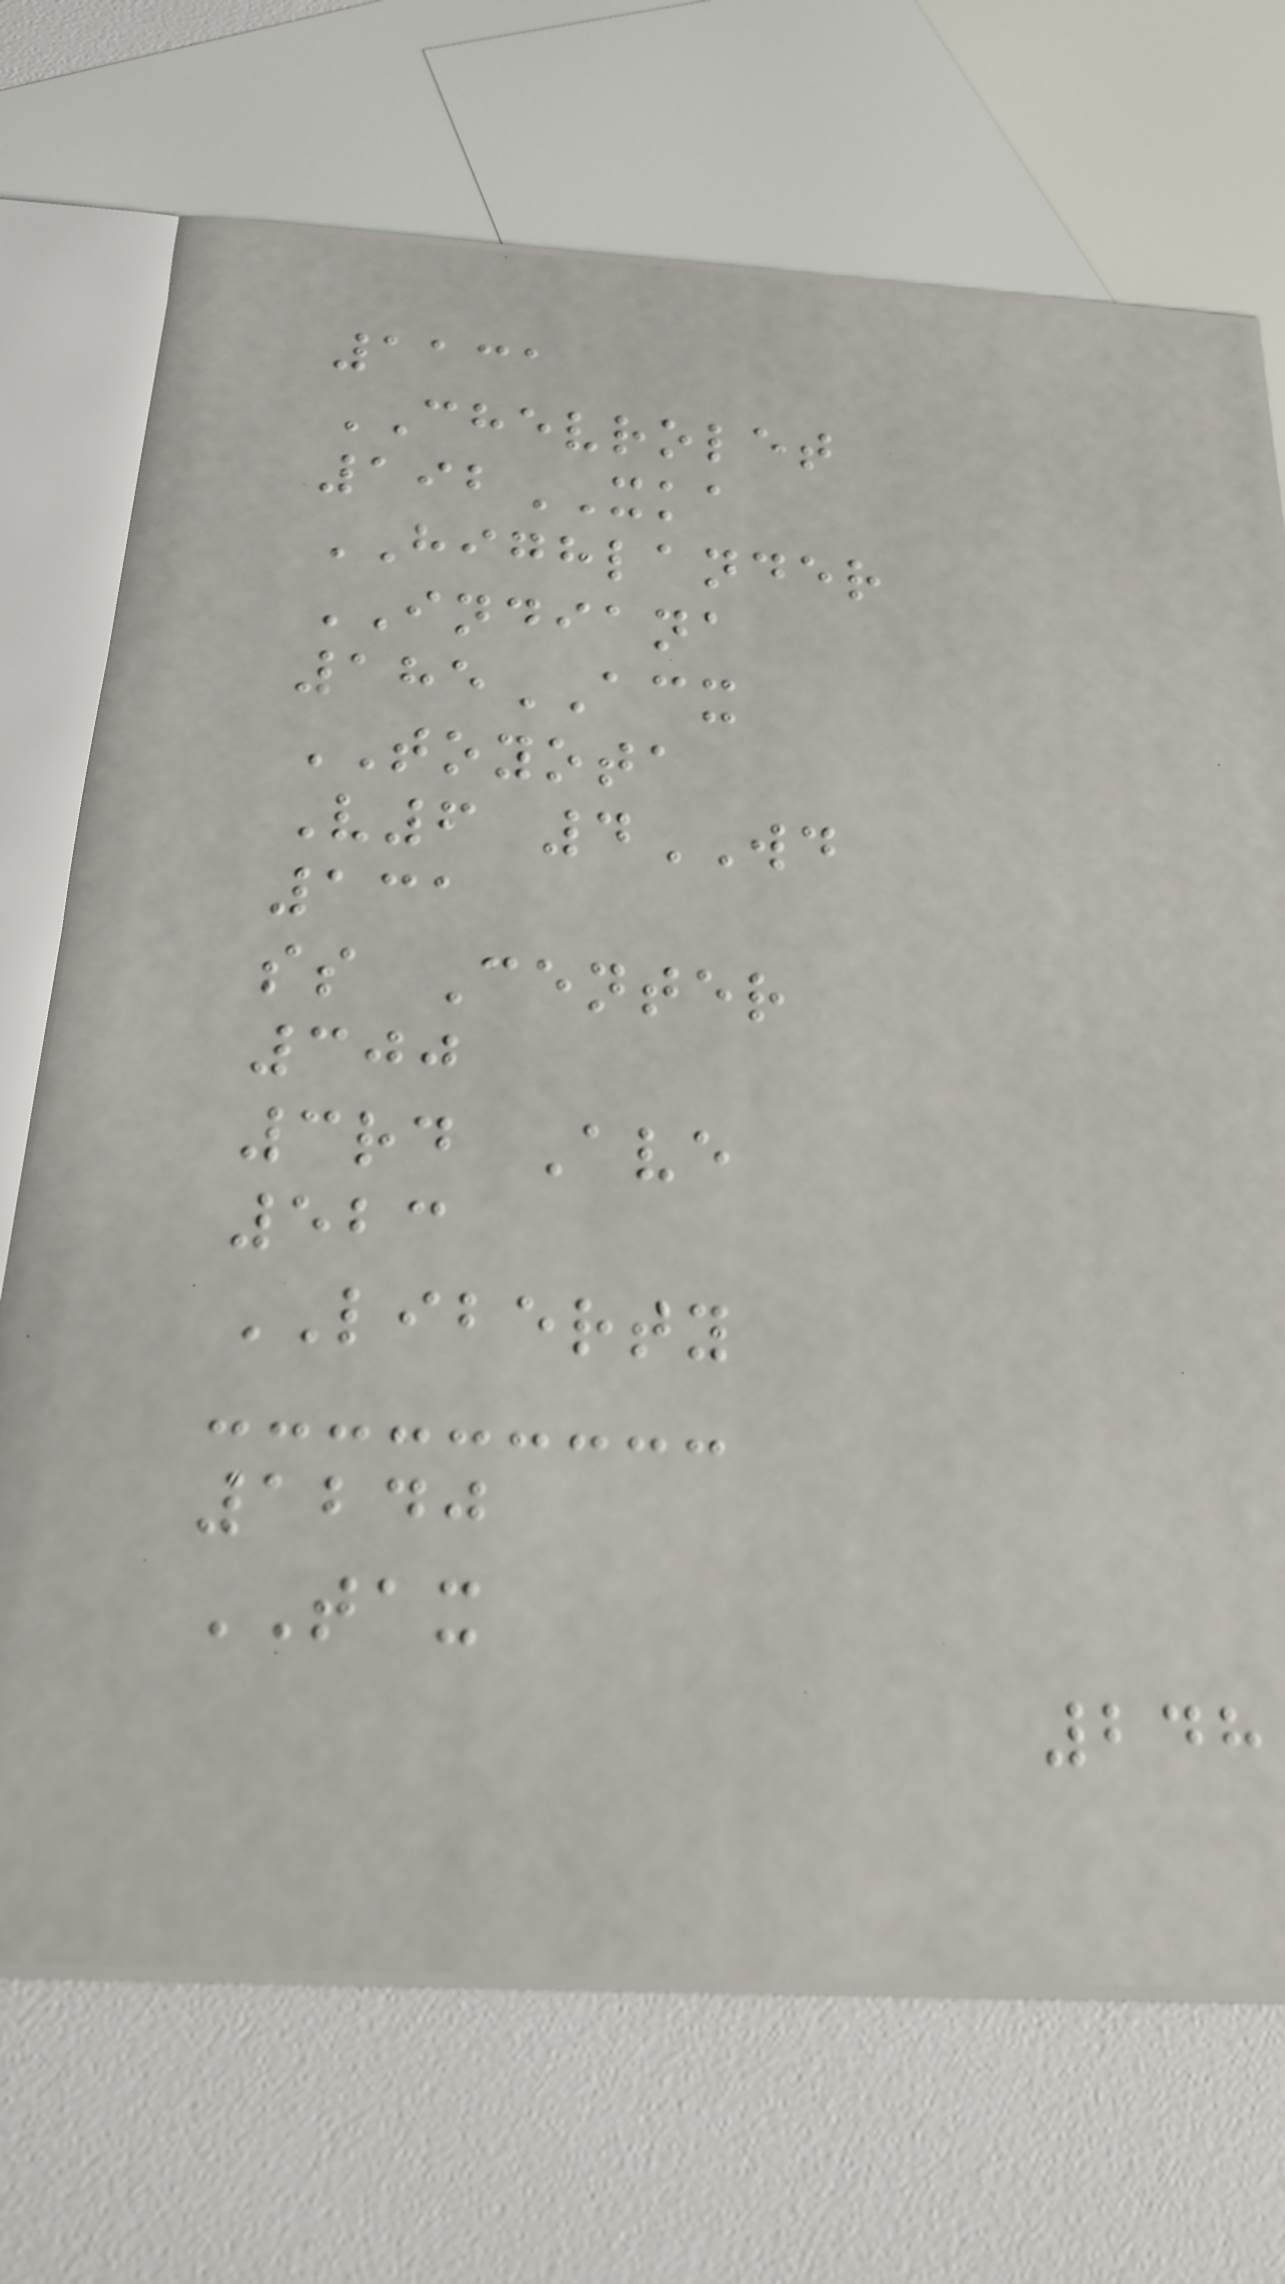1131
CHEVROLET
192XKA
HIGHLANDER
INDIANA
185ACX
TOYOTA
V6 4WD
131
ss Center
300
3rd Ave
523
LIBERTY
1240
TAX
248
